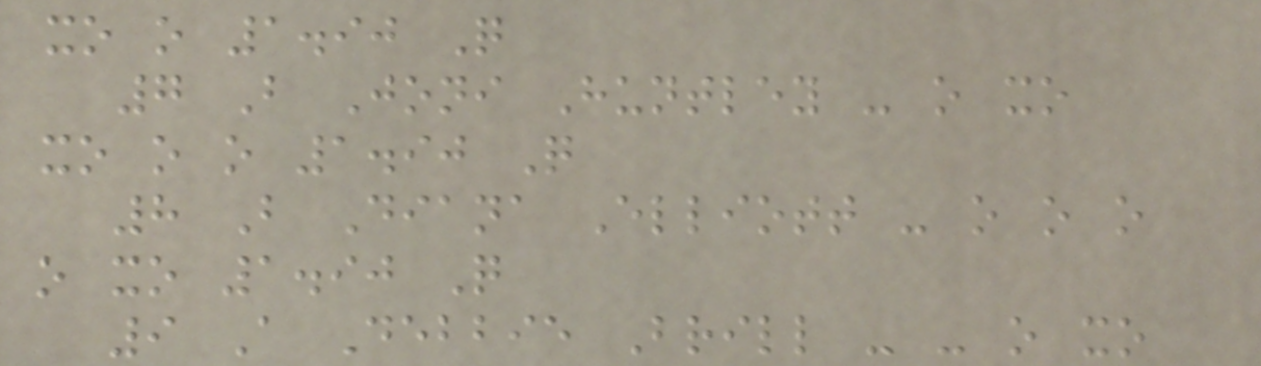xo o 1.90 Q
7 B Joni Huntley - o xo
xo o o 1.90 Q
8 B Diana Elliott - o o o
o xo 1.90 Q
9 A Debbie Brill - - o xo
